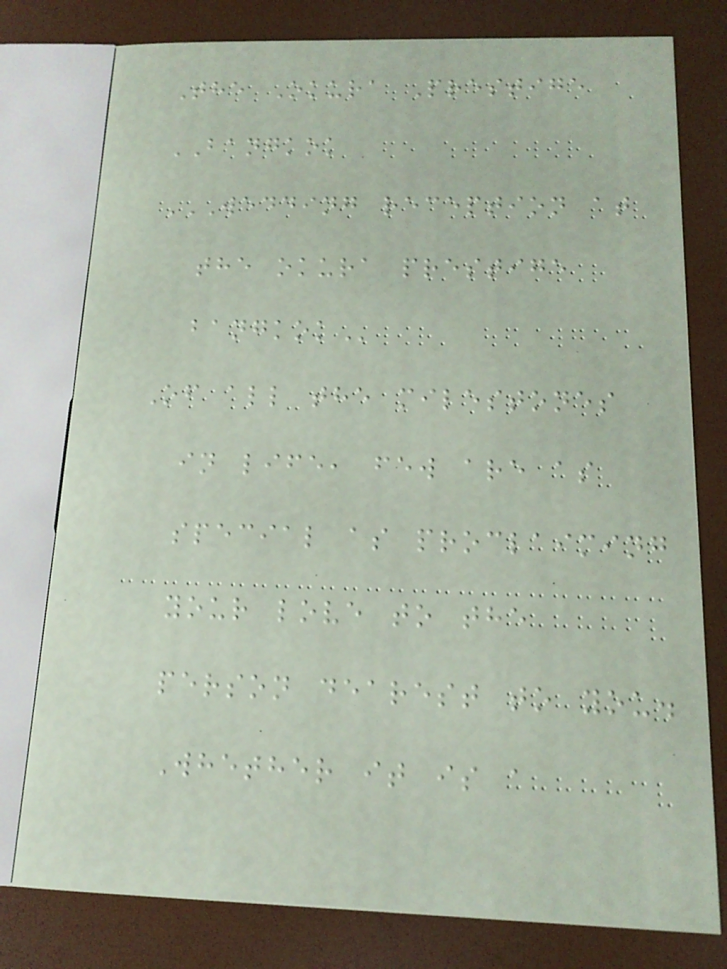The Okura Prestige
BANGKOK
WEDDING RECEPTION AT
THE OKURA PRESTIGE
BANGKOK
Of all the milestones
in life, few are as
special as proclaiming
your love to the
person dearest to you.
Whether it is a
